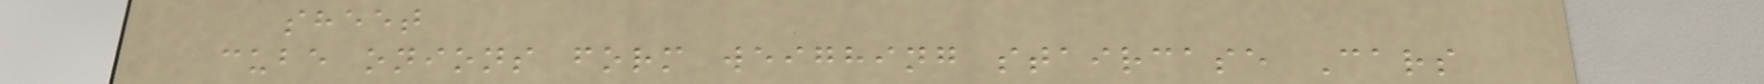sheet
cube onions form weighing staircase Cars
